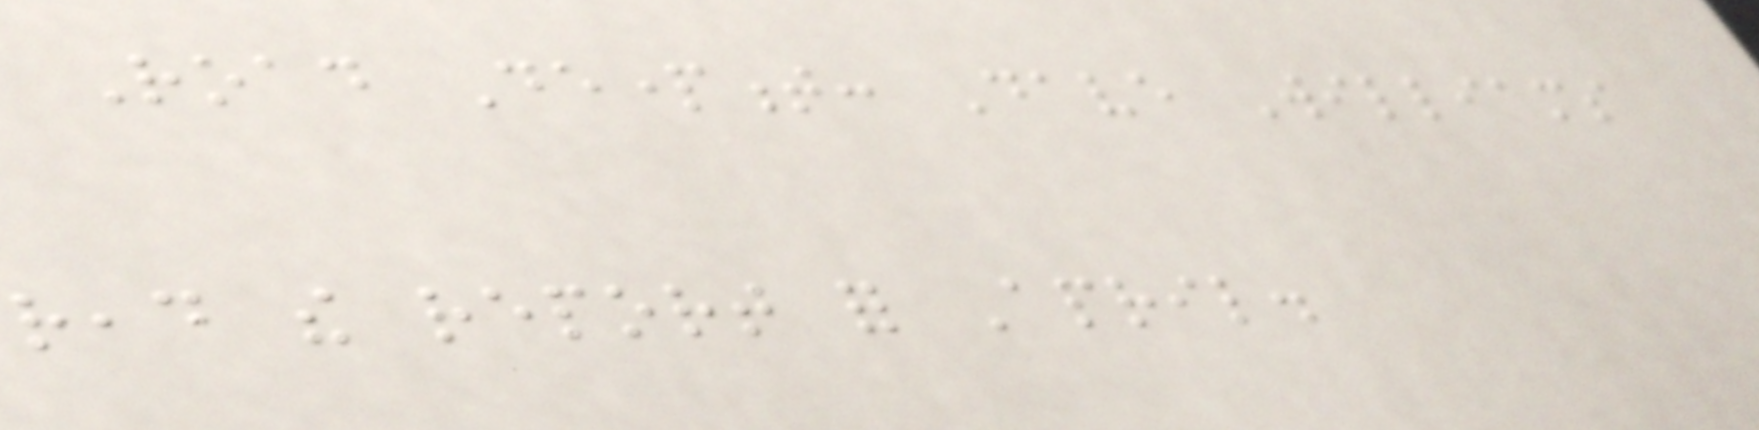Road Department: Dave Williams
read the report for April.
